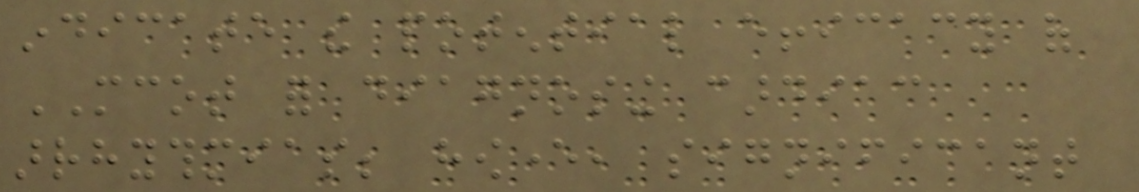indicate the potential efficacy of
MCOT for diagnosing cardiac
arrhythmias; however, significant
